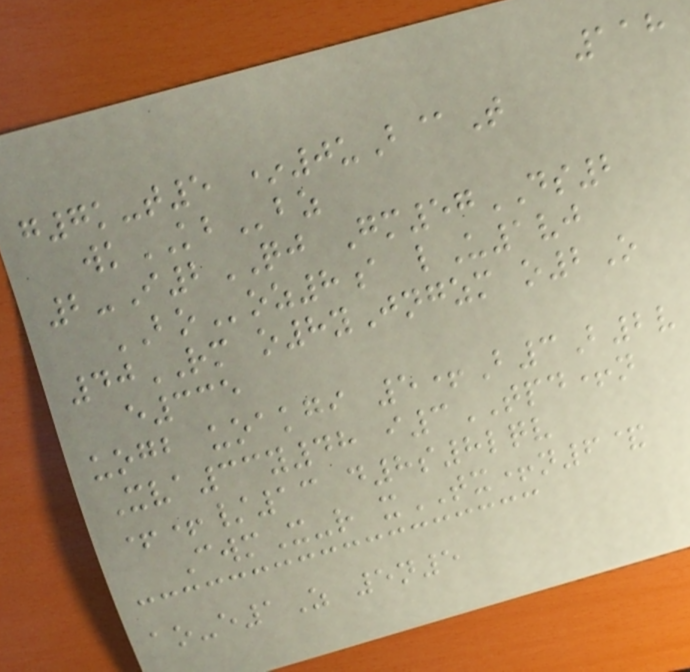118
g7k-t5 *0uB@T
wkKBbz
2-I2QJ Gm57DS2
BOoz8a lU1vj
40RM o8yJngzm o2O
e335
uogb uoakgi 5+B3B2v
Xva33y48 i3TPD+n
++/13 d8s8lqv
CwmX-r xTX+n6&
ao-e1Z 5n5
